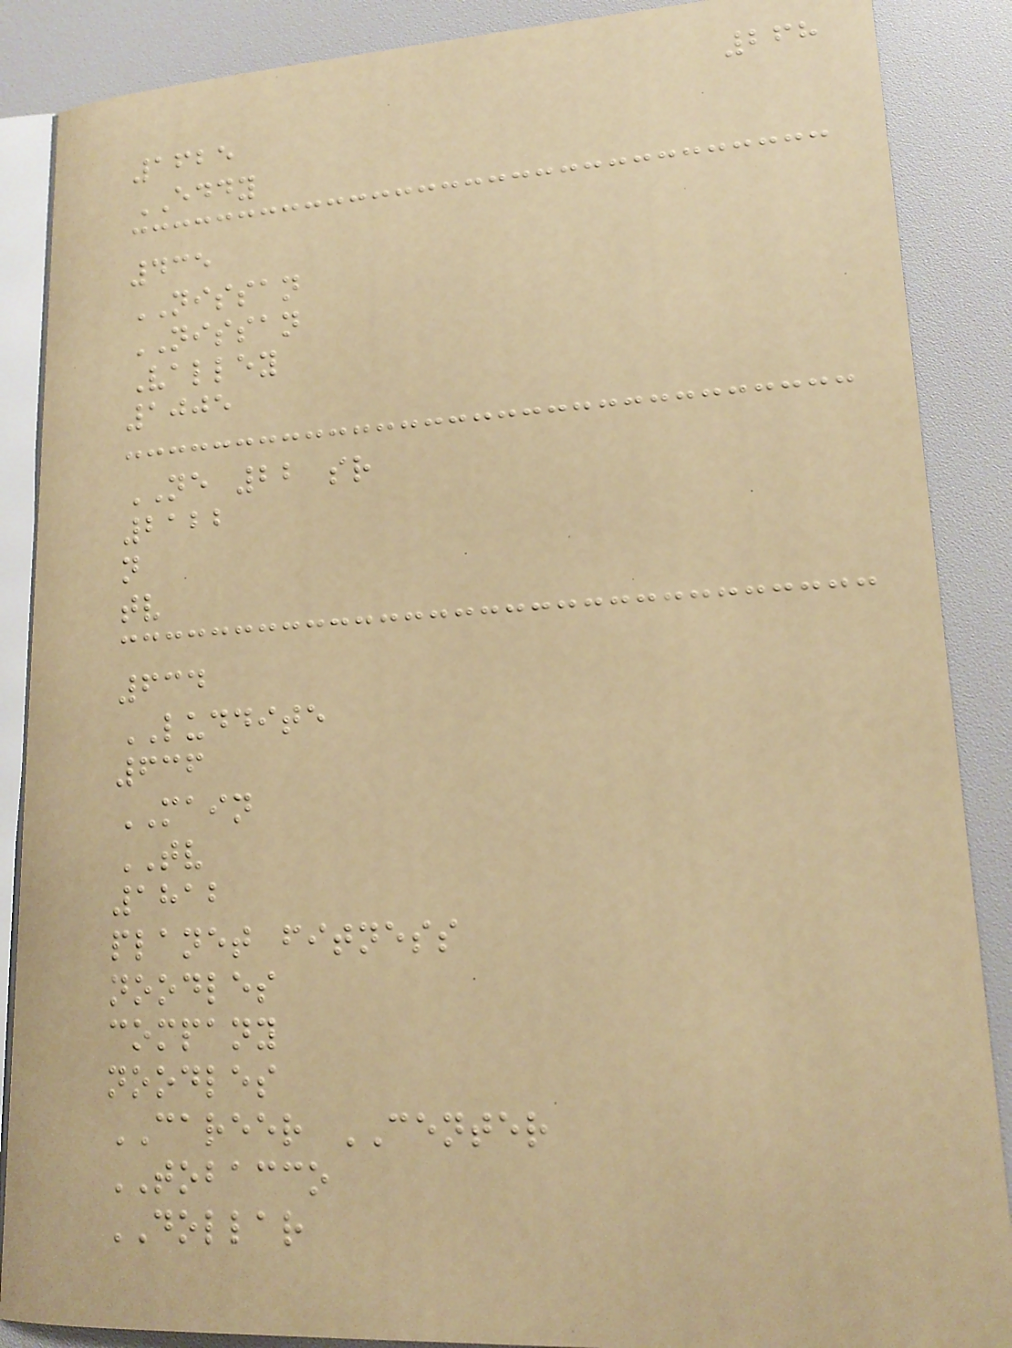268
1625
EDDY
435
NISSAN
NISSAN
Valley
1005
NE 22 sr
2122
n
tv
634
LUDDITE
636
MAIN
TV
1812
planet fitness
noodles
company
noodles
CAREER CENTER
TOBACCO
DOLLAR
